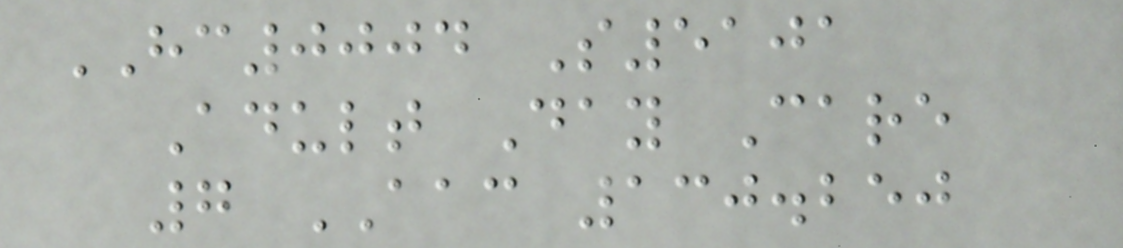HC0004 S5101
Adult Day Care
7 AAC 130.250
